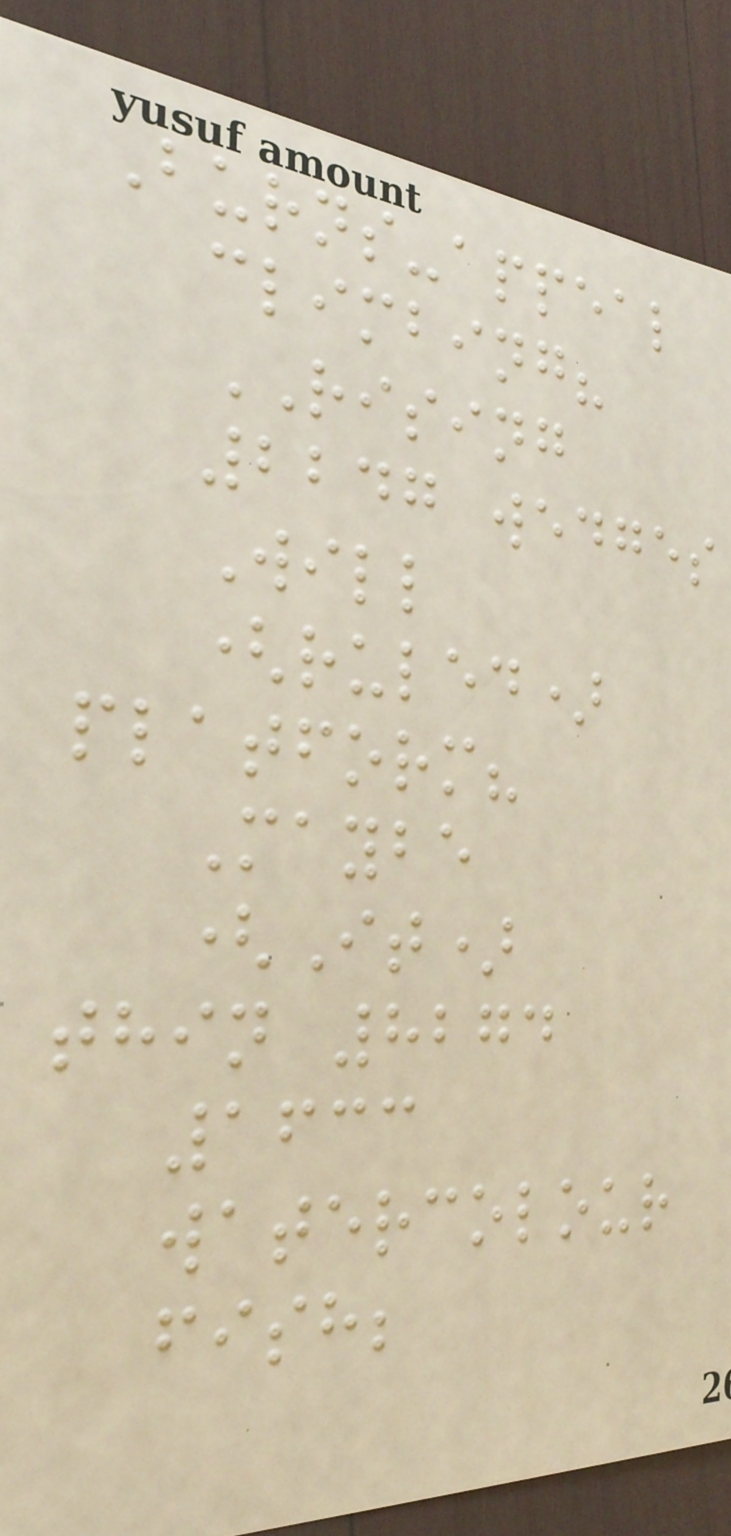Burns-appeal
climbing?
RISING
2247 wedges
Will
(ruled)
platform?
Maybe
(It)
thin 8274
1633
watercolour
fish;
